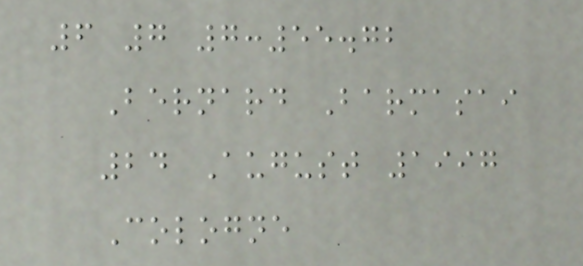6 7 7:55.72
Bernard Barmasai
24 August 1997
Cologne
